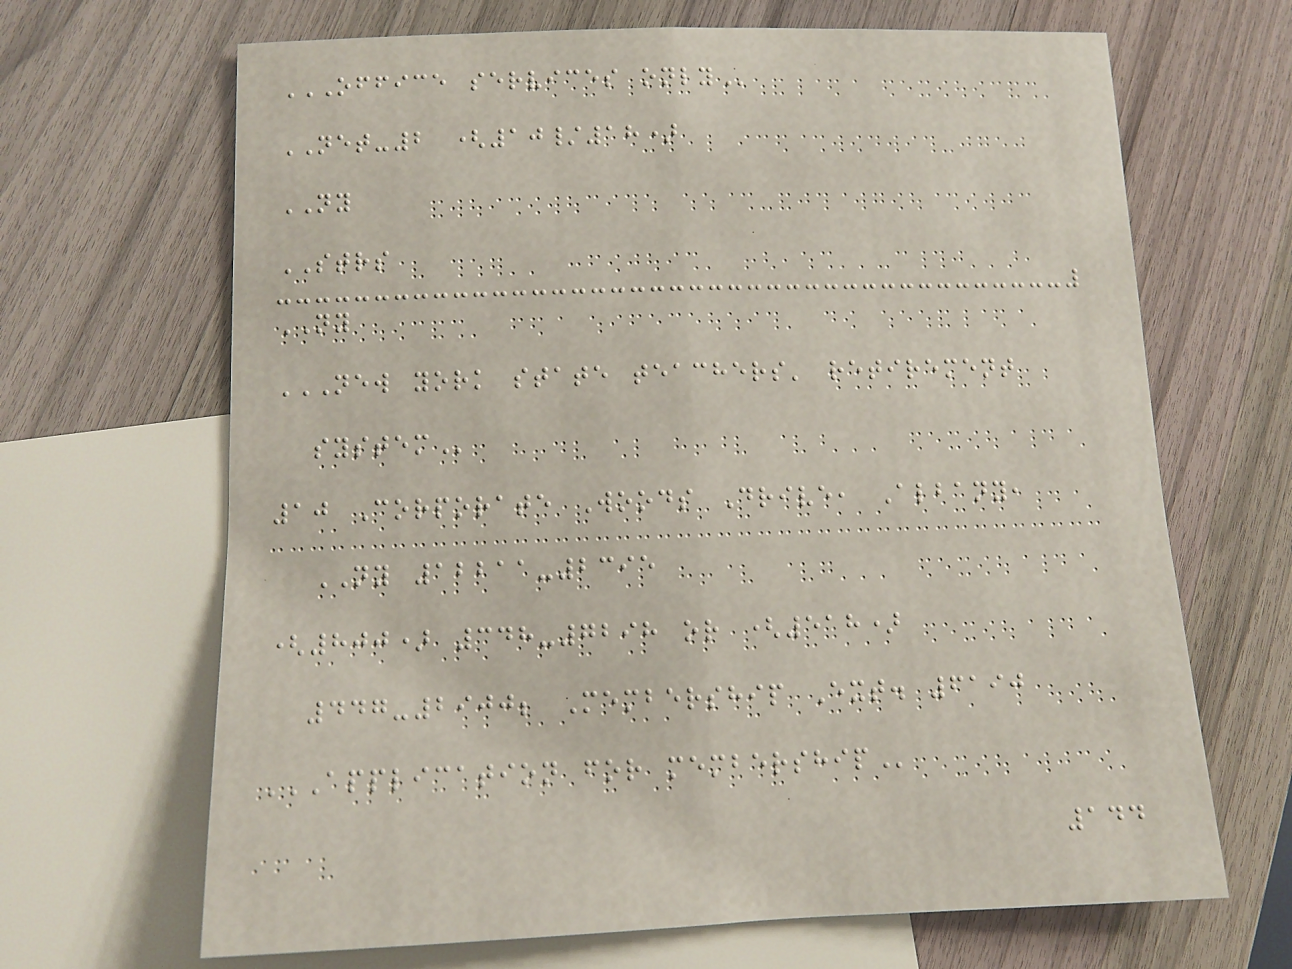OFFICE SERVICES ONLY
NET-2 (10/18)
NY
STRS
NY
NEW YORK STATE TEACHERS' RETIREMENT
SYSTEM
10 Corporate Woods Drive, Albany,
NY 12211-2395
(800) 348-7298 or (518)
447-2900; Membership Ext. 6190
APPLICATION FOR MEMBERSHIP
144
